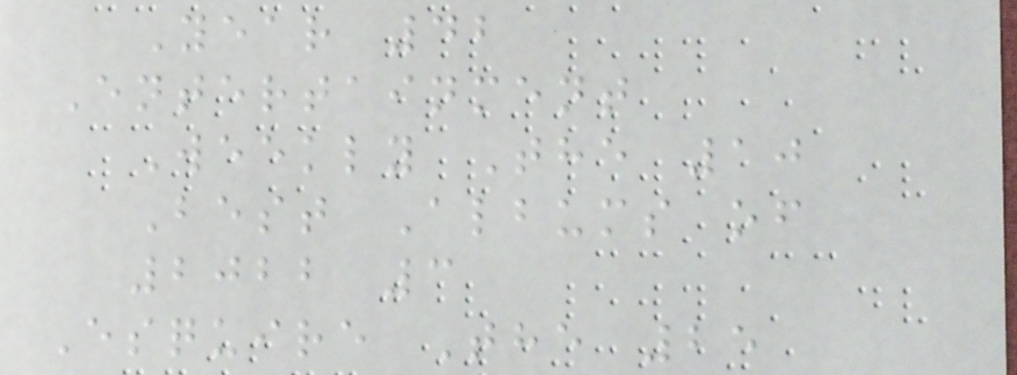Year 42
Entertainment
Weekly The 10
Best Albums of
2022 3
Esquire The 25
